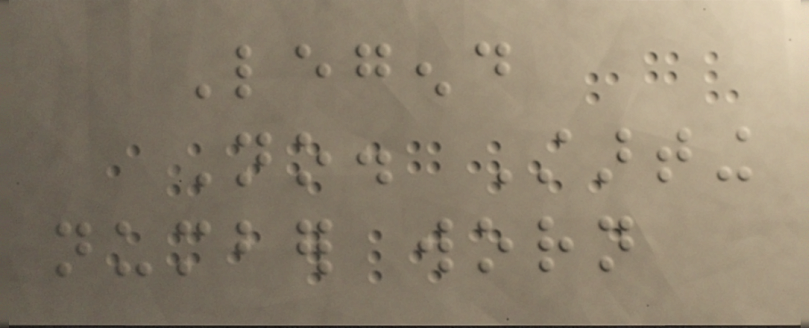Legend
No. Starting
number worn
